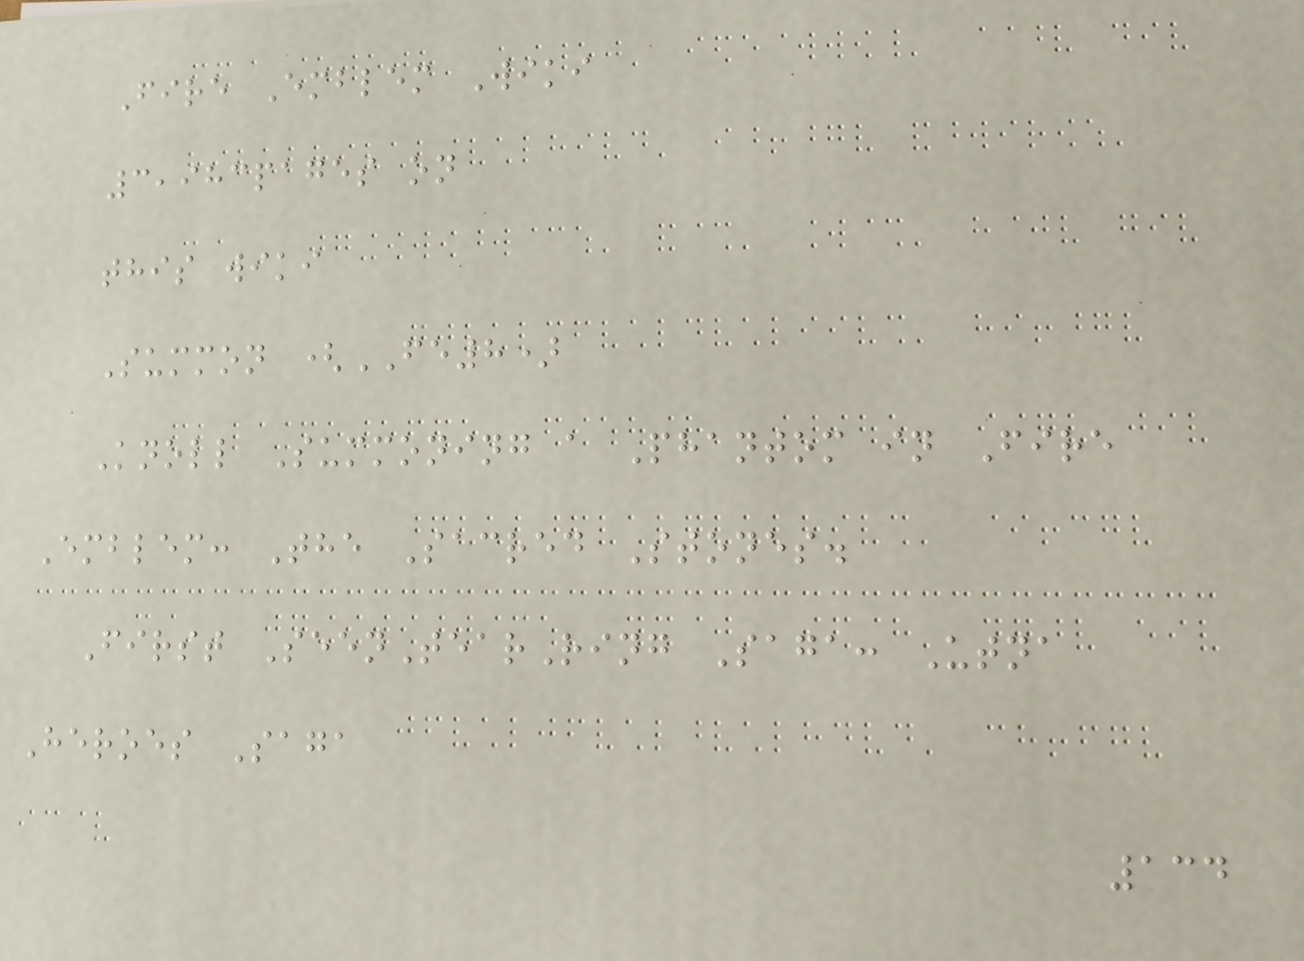Fire Emblem Wiki
3,983pages on
this wiki
Summon (FE8)
Knoll Summoning a Phantom in Fire
Emblem: The Sacred Stones.
First SeenTearRing Saga: Utna
Heroes Saga
134
